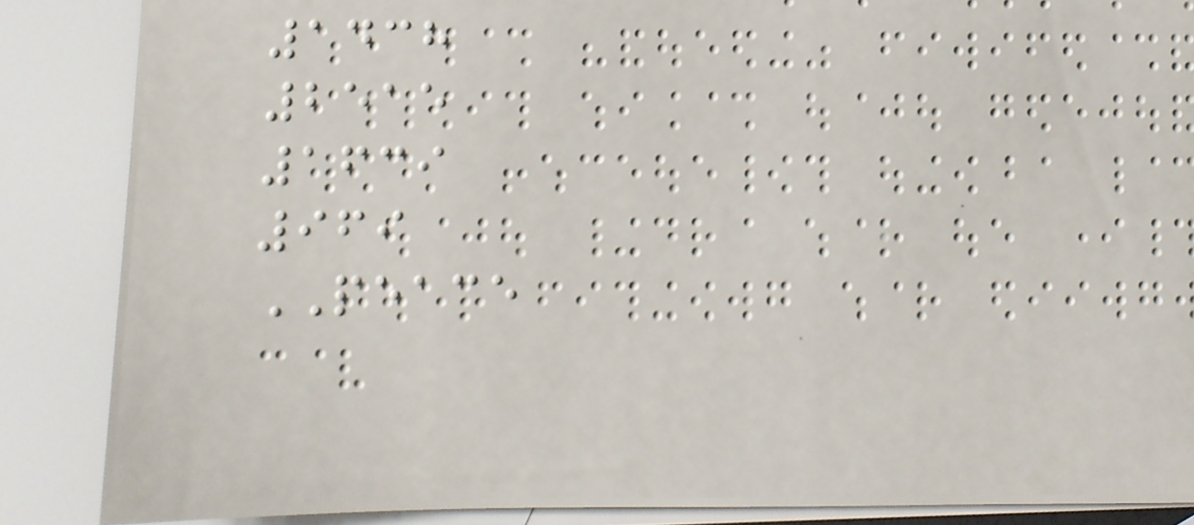1438
2515
1639
969
PEACE
